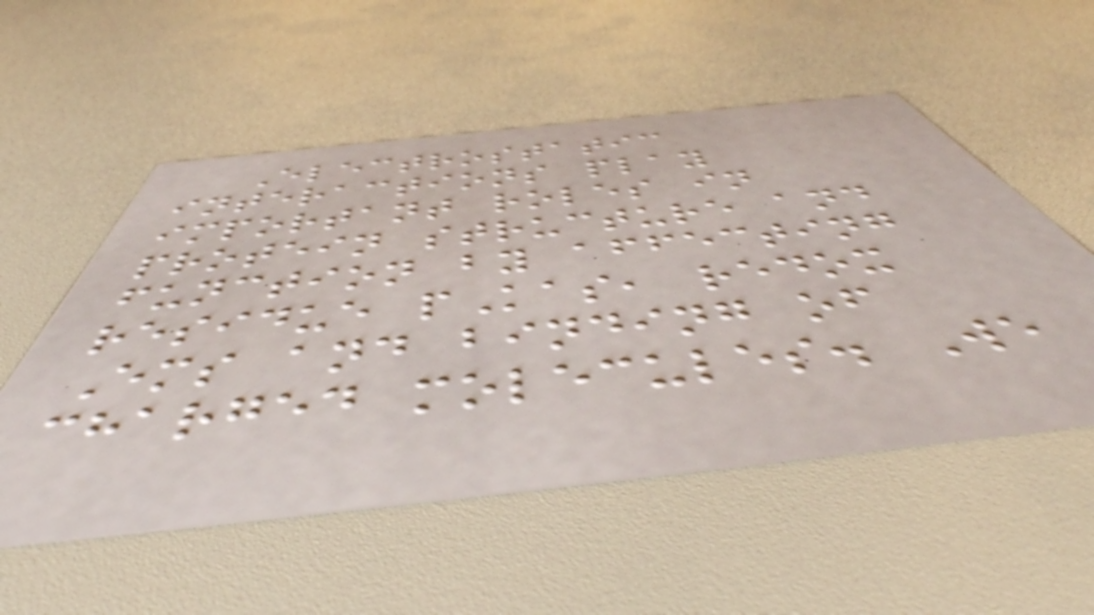Electrostatic
interactions play
important roles in
protein structure and
function by affecting
residue pKas, redox
Ems and binding of
charged molecules. We
